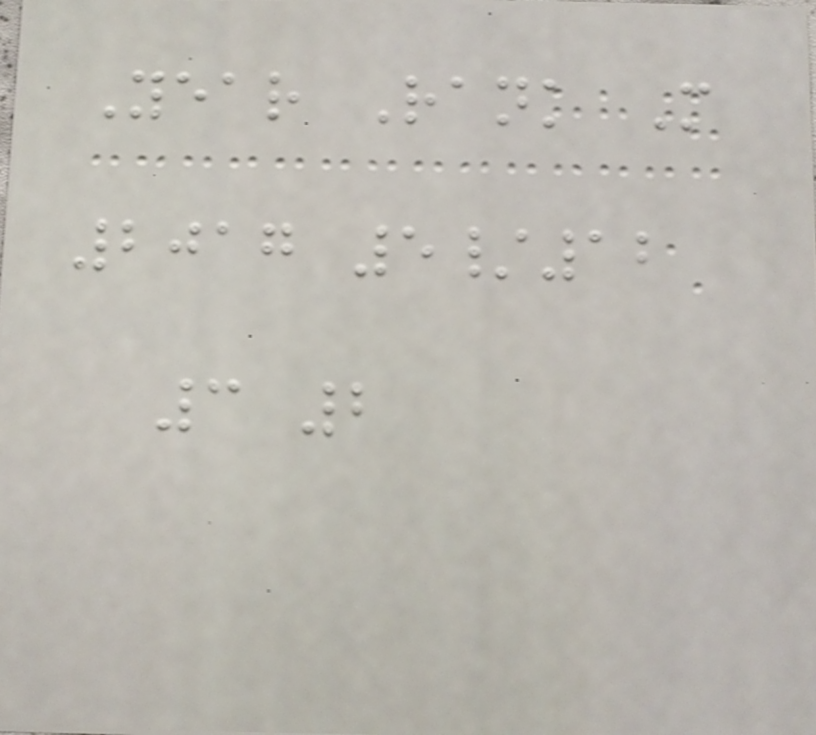Year Rank M
2017 5/12
3 2
